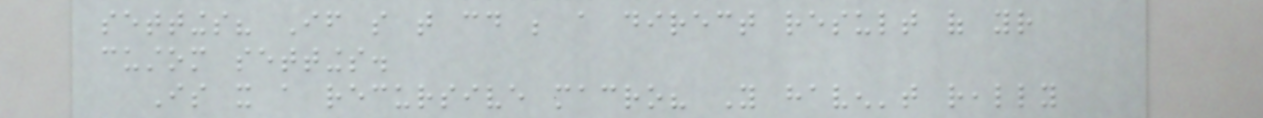settings? If so that could be a direct result of your
custom settings.
Is it a recursive macro? You haven't really
